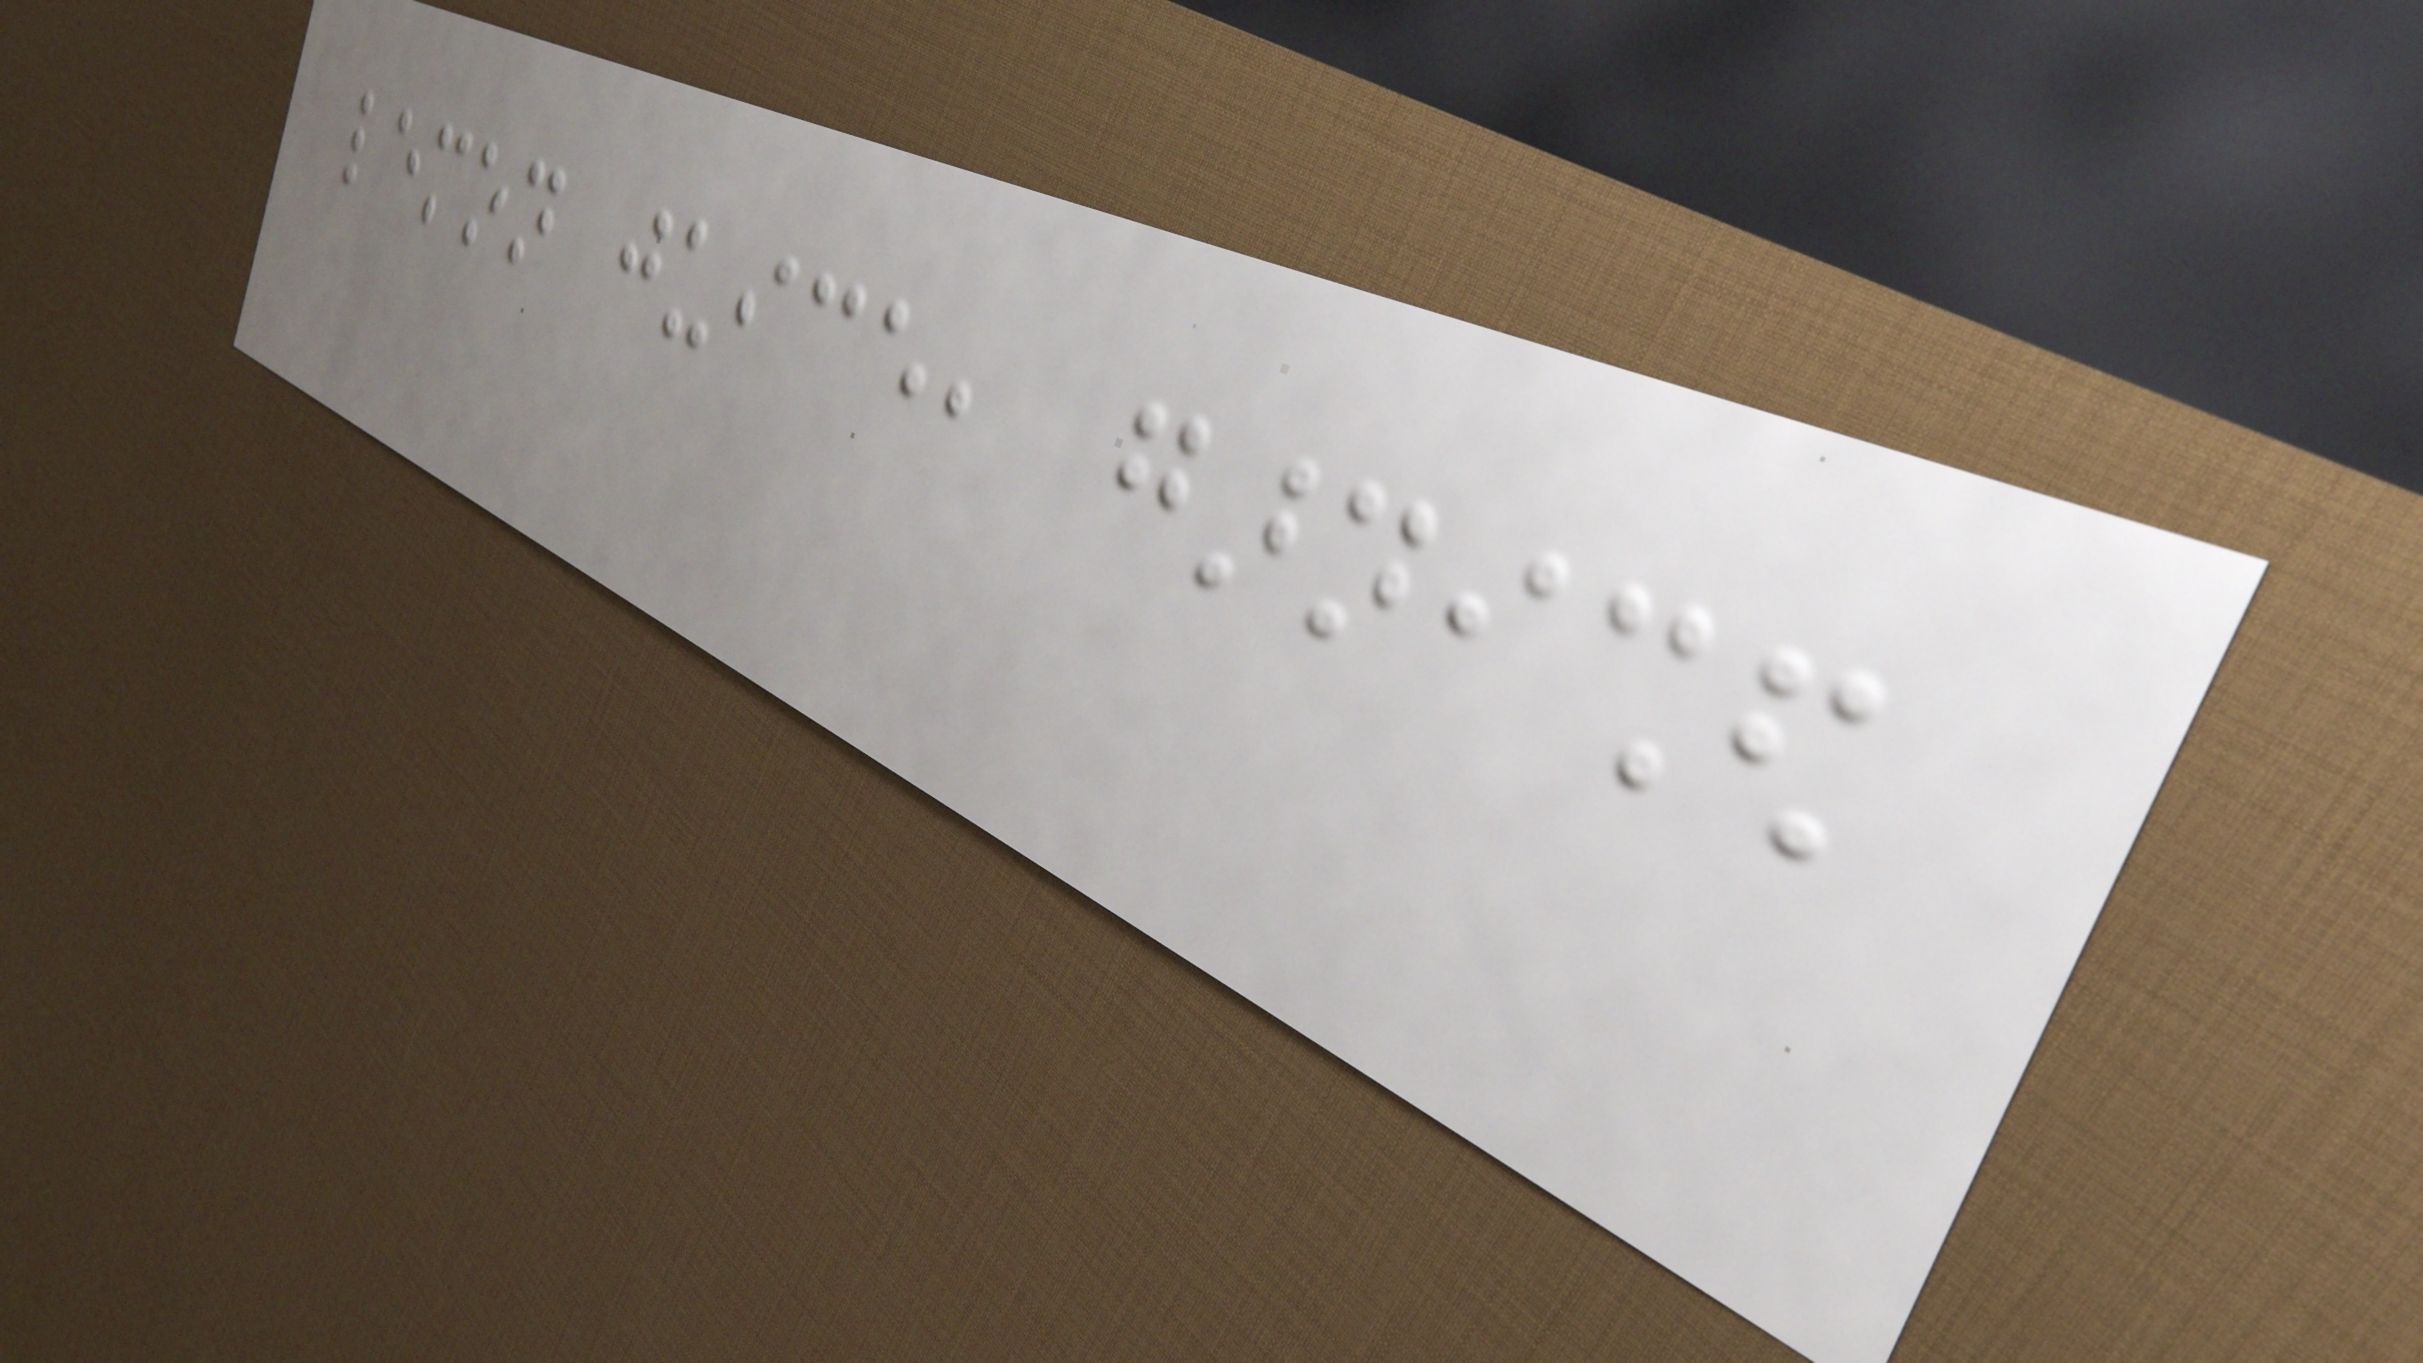lemon juice, garnished
